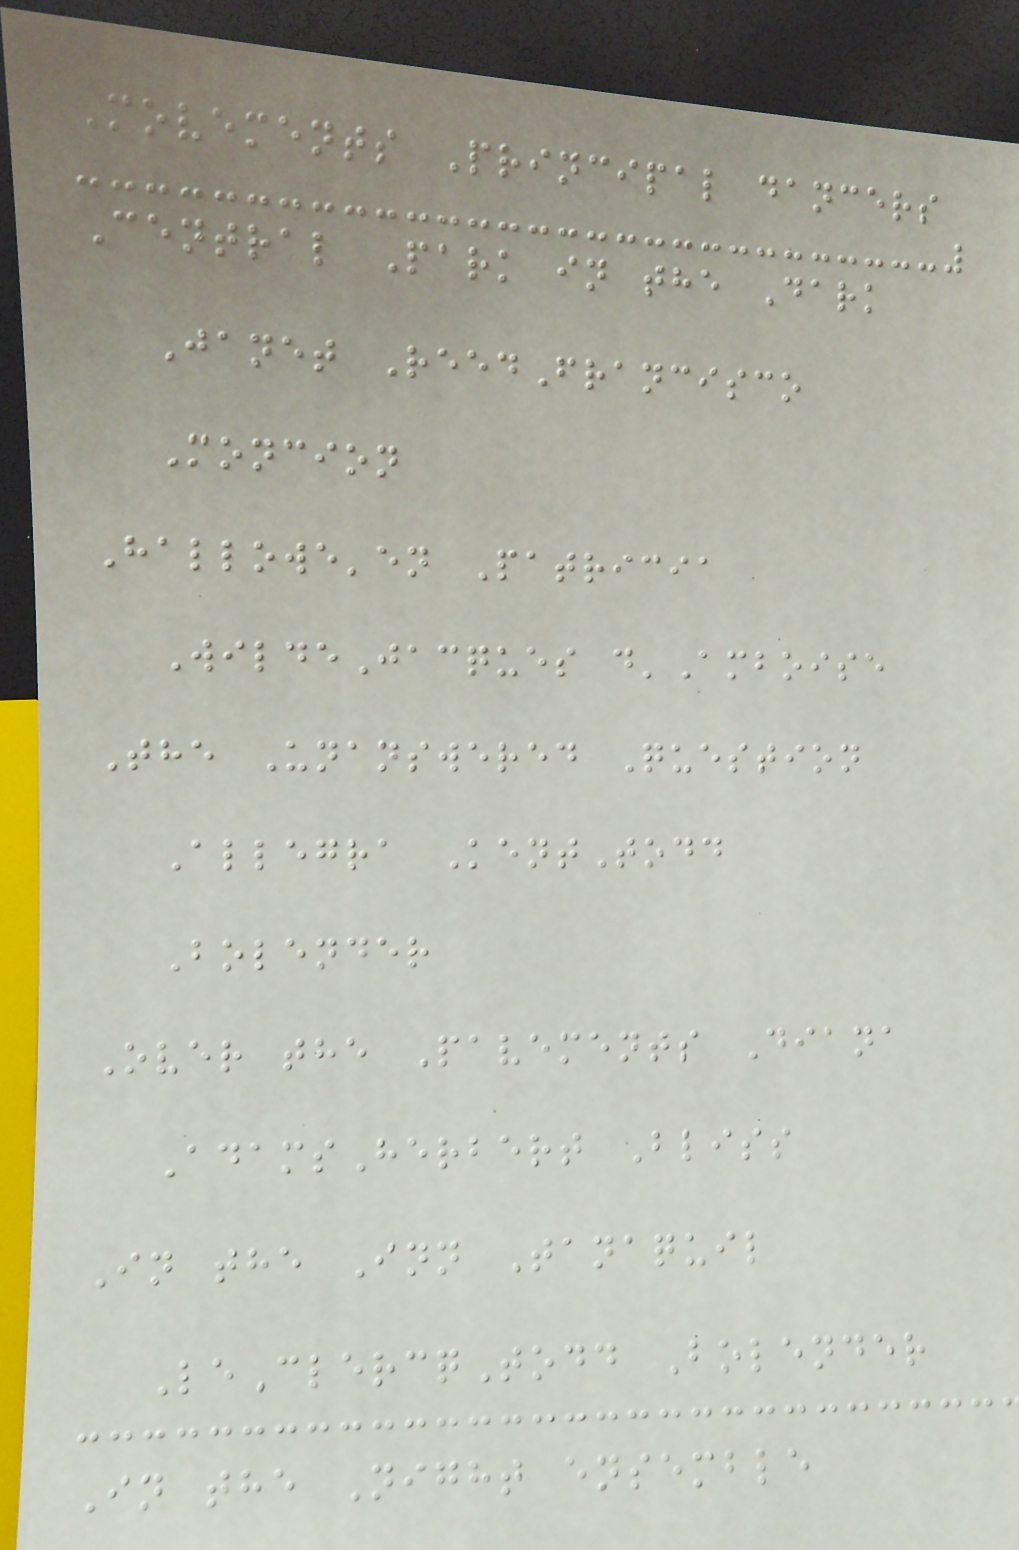Movements Principal dancers
Central Park in the Dark
Janet ReedFrancisco
Moncion
Hallowe'en Patricia
WildeJacques d'Amboise
The Unanswered Question
Allegra KentTodd
Bolender
Over the Pavements Diana
AdamsHerbert Bliss
In the Inn Tanaquil
LeClercqTodd Bolender
In the Night ensemble
